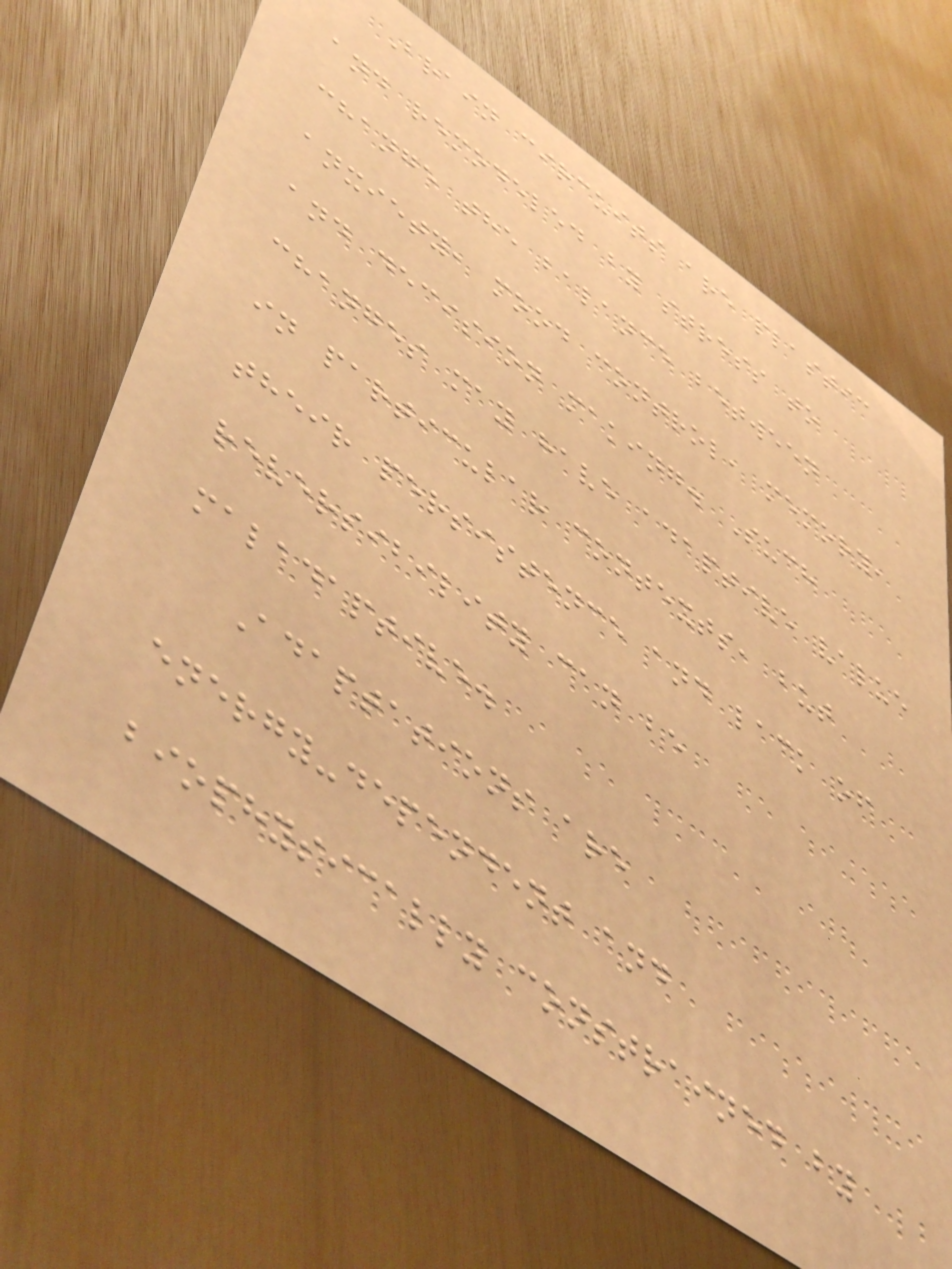Brain circuits are plastic
and remodeled by stress to
change the balance between
anxiety, mood control, memory,
and decision making. Such
changes may have adaptive value
in particular contexts, but
their persistence and lack of
reversibility can be
maladaptive.
Adaptations are
energy-dependent and
biophysically constrained by
